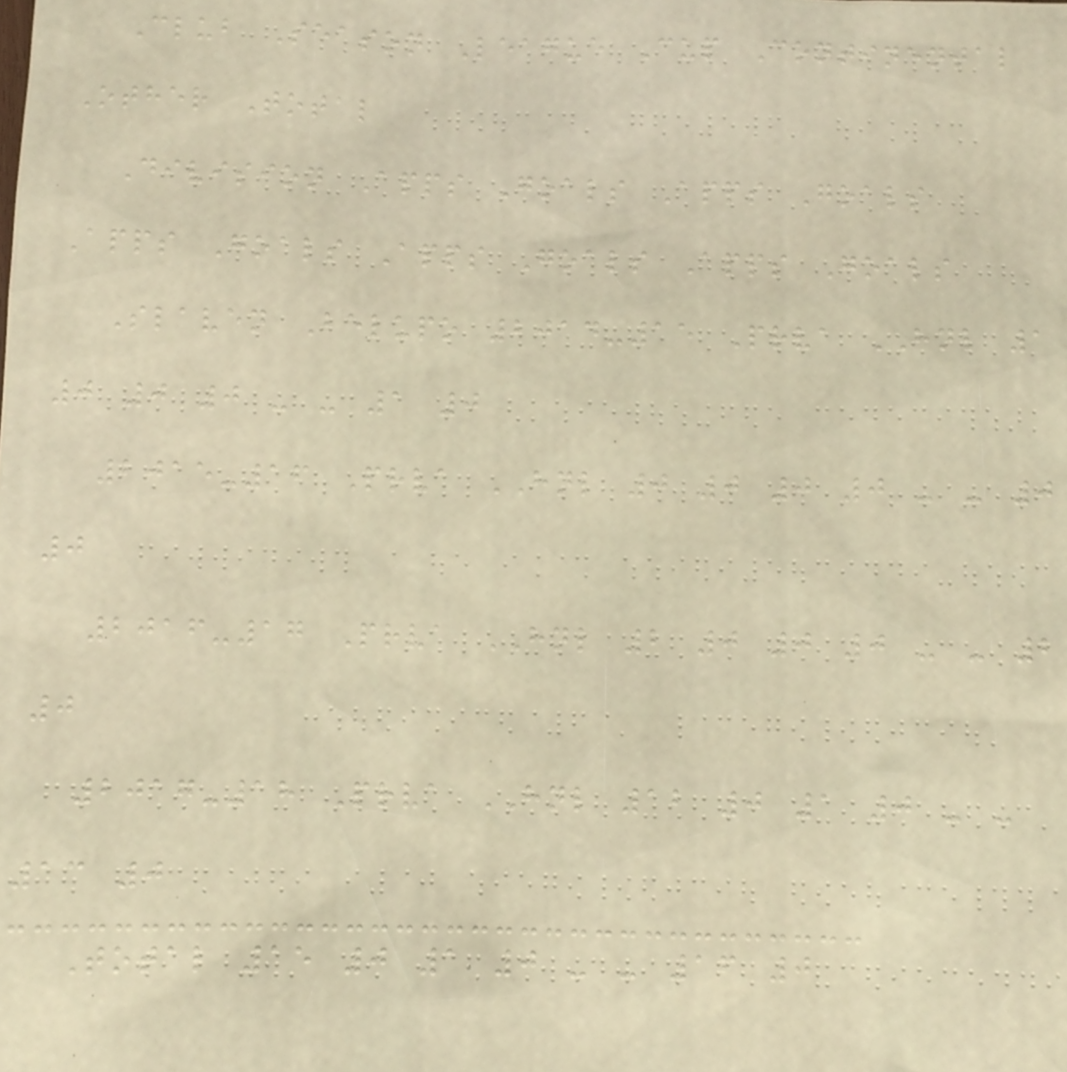Club Season League Cup Continental
Other Total
Division Apps Goals Apps Goals
Apps Goals Apps Goals Apps Goals
Slaven Belupo 2014-15 Prva HNL 1
0 0 0 - - 1 0
2015-16 Prva HNL 0 0 0 0 - - 0
0
2016-17 Prva HNL 2 0 0 0 - - 2
0
2017-18 Prva HNL 12 0 1 0 - -
13 0
Total 15 0 1 0 - - 16 0
